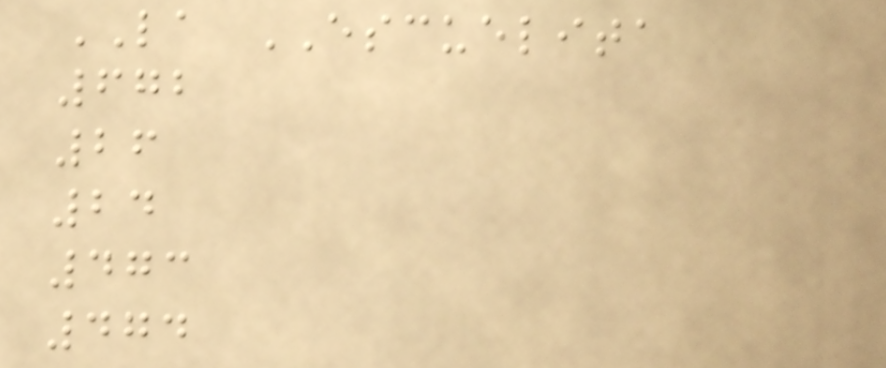LA ESCUELITA
672
26
24
473
474
